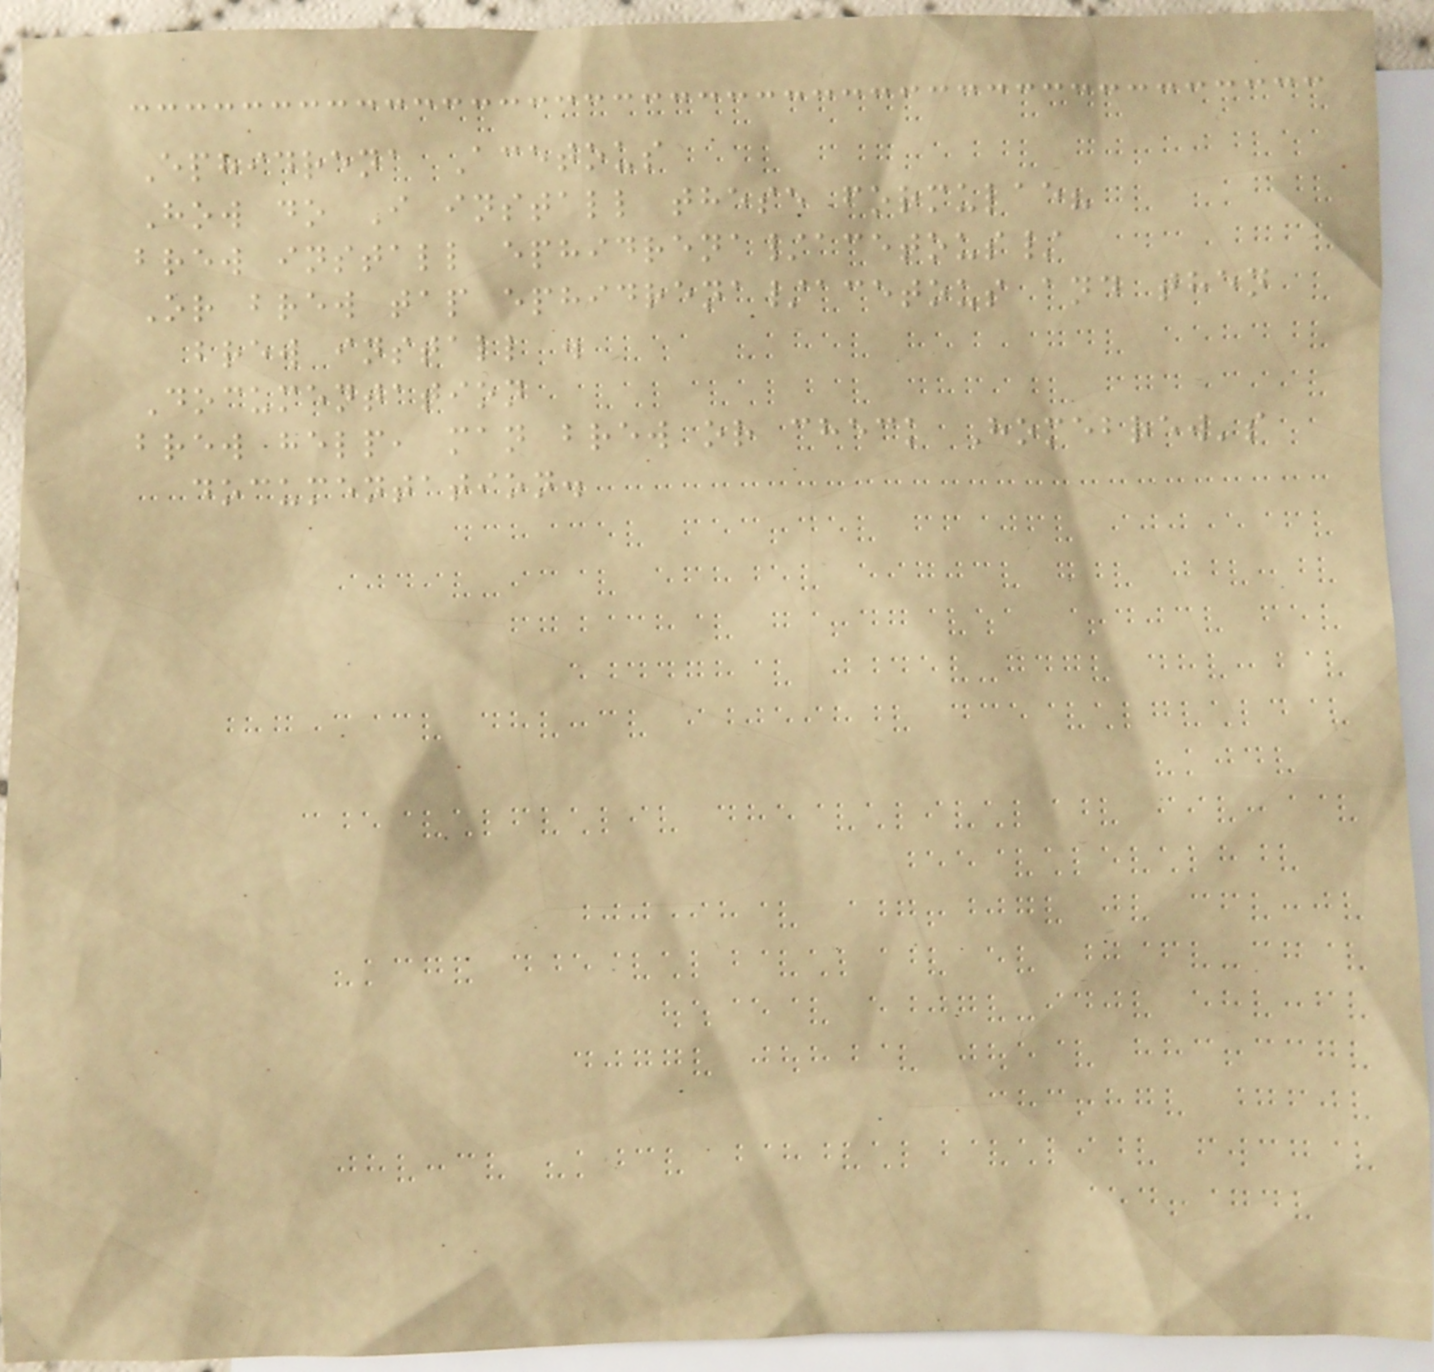Ephidrena Acetous
How do I install these formulae?
brew install ephidrena/acetous/
Or brew tap ephidrena/acetous and then
brew install .
Documentation
brew help, man brew or check Homebrew's
documentation.
